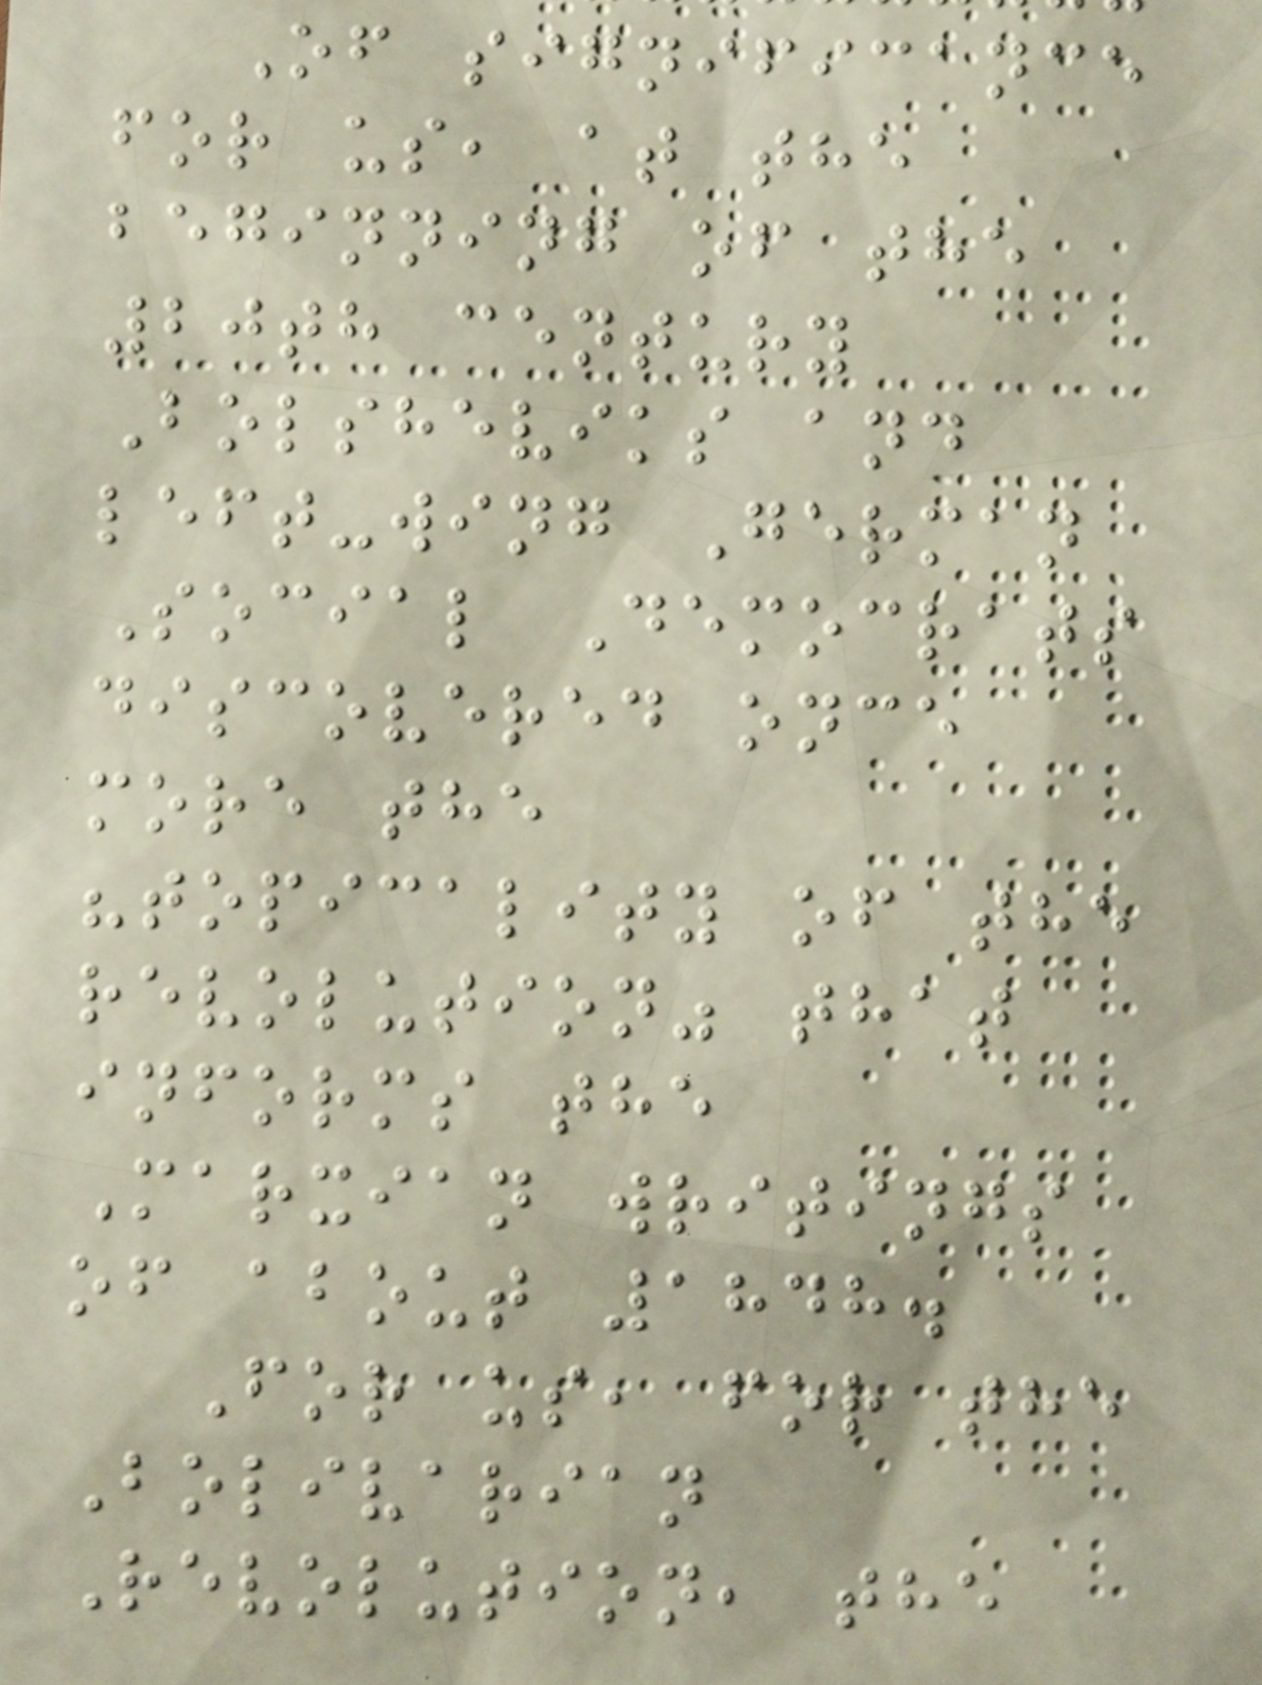Of significance
for us, at the
beginning of the
20th century
Bolsheviks and
left-wing German
Social Democrats
discovered once
more the
"topicality of the
revolution" that
informs the
Marxian writings
of about 1848.
For us, for the
Bolivarian
Revolution, the
